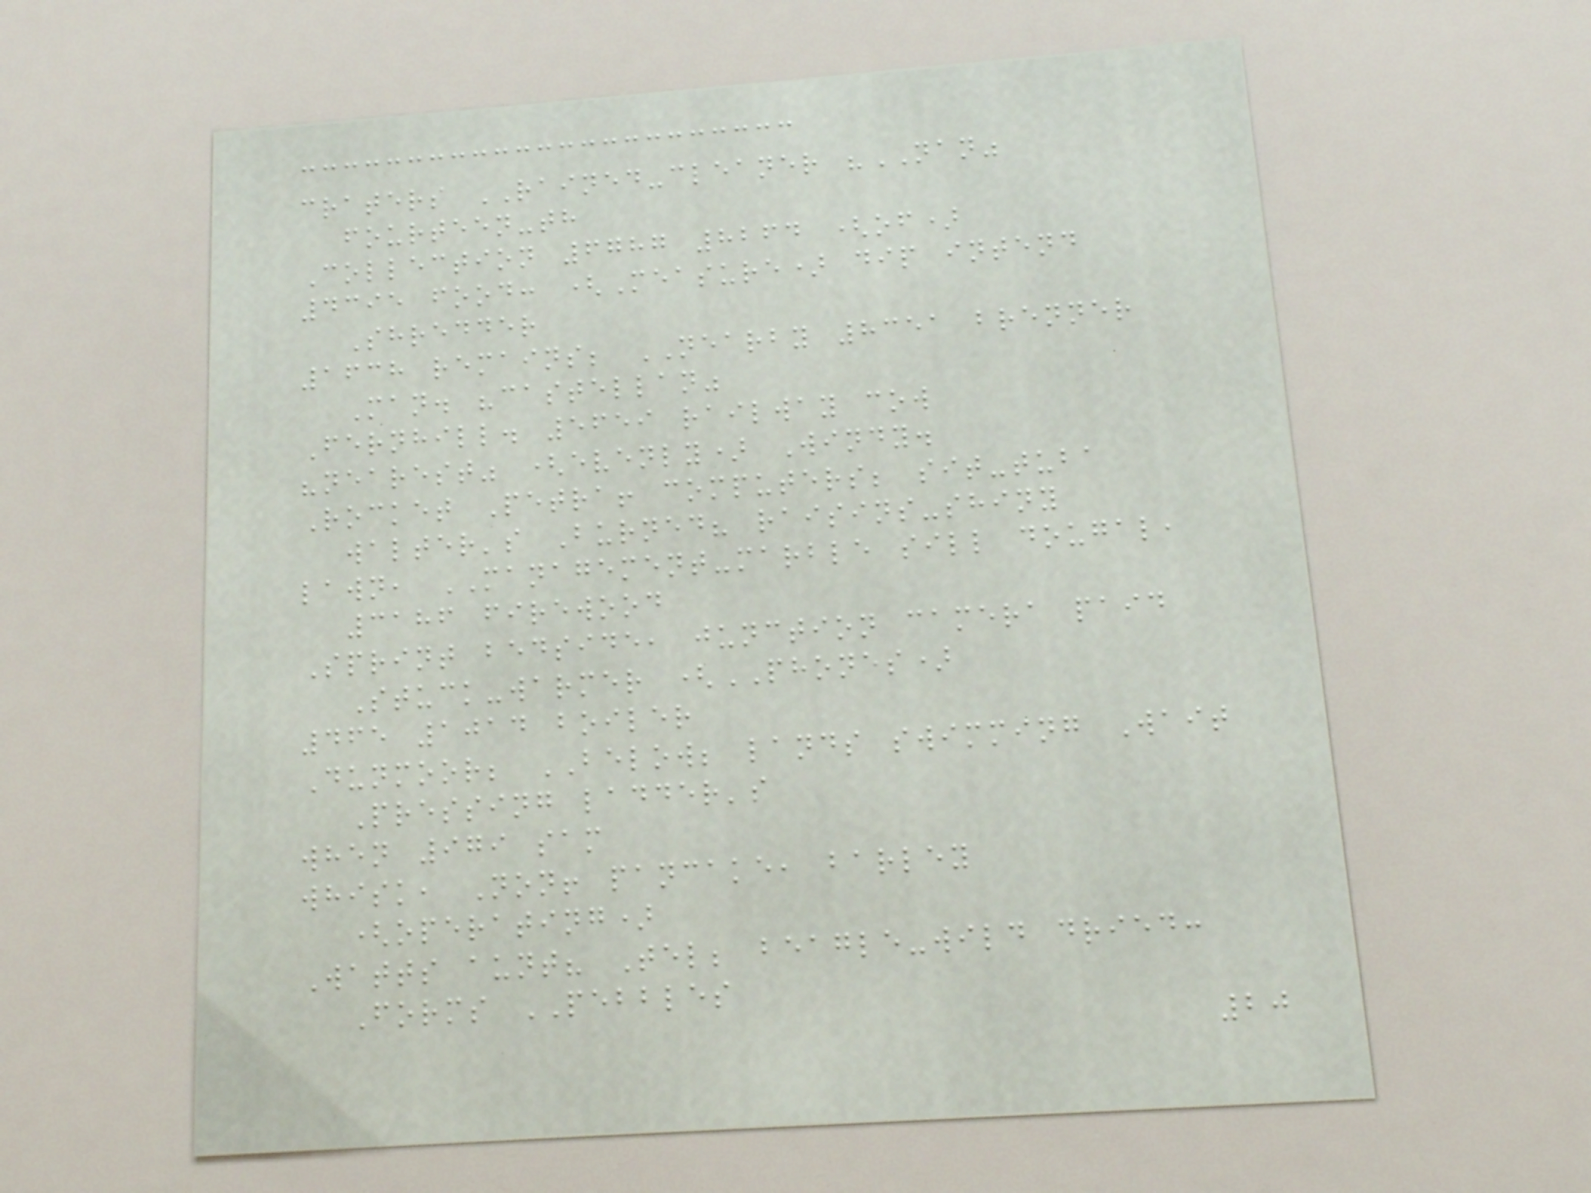craters RAINED-cleaner "NAN"
fourteen-th
Collection 6787 8264 (of)
4395 food: (Measure) dip intend
Shredder
1638 remains; NEARBY 8351 brenner
Man. "castellan"
Fernhill. 5659 railway cow
"nearest" (evenly) Windy.
Rocket Petra! computers; sit-tuba
walter's Burned? raisins-shiny
lawn, MANAGEMENT-marble sill dougal,
3186 firewood
Sprint bedside, junction camera paid
Stuck-warmer (PHONES)
465 1014 boiler
Dunmoor; BELOW; lands swimming Wait
Pressing ladder's
when 979 sam
whisk, Non! pancake, barley
(operating)
Watts aunt? Tel; beagle-wild dried:
Forms PEBBLES
20
